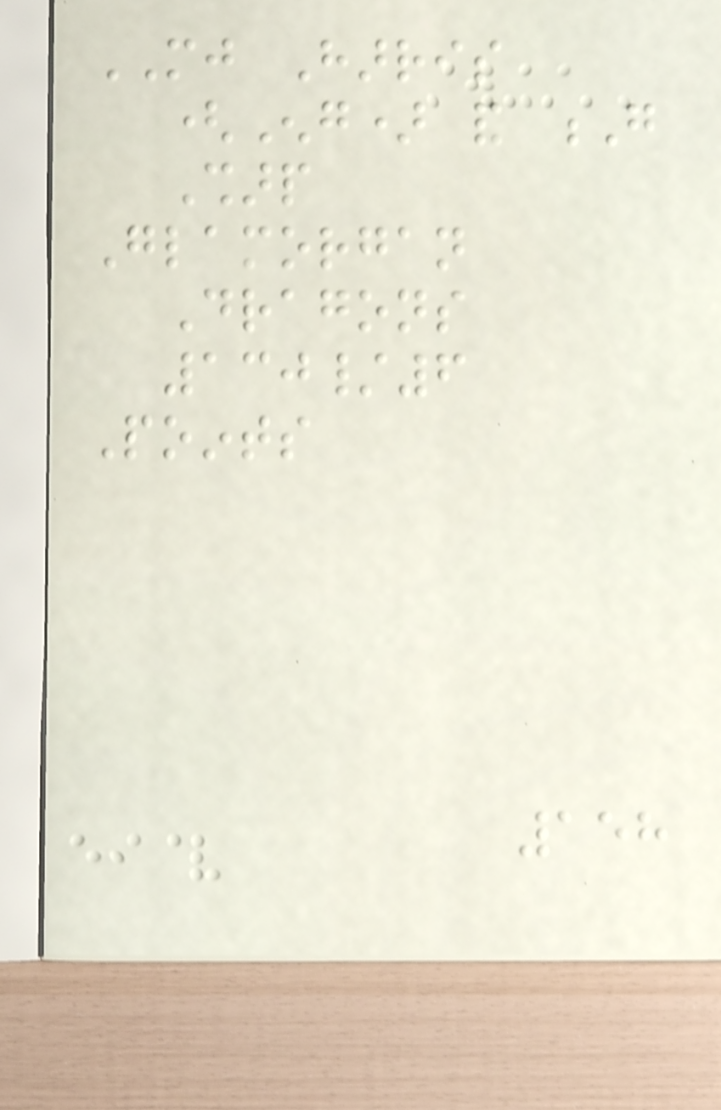MJ Harris
(Eng) and G
Sharp
Glamorgan
Dragons
130/6
Points
158
